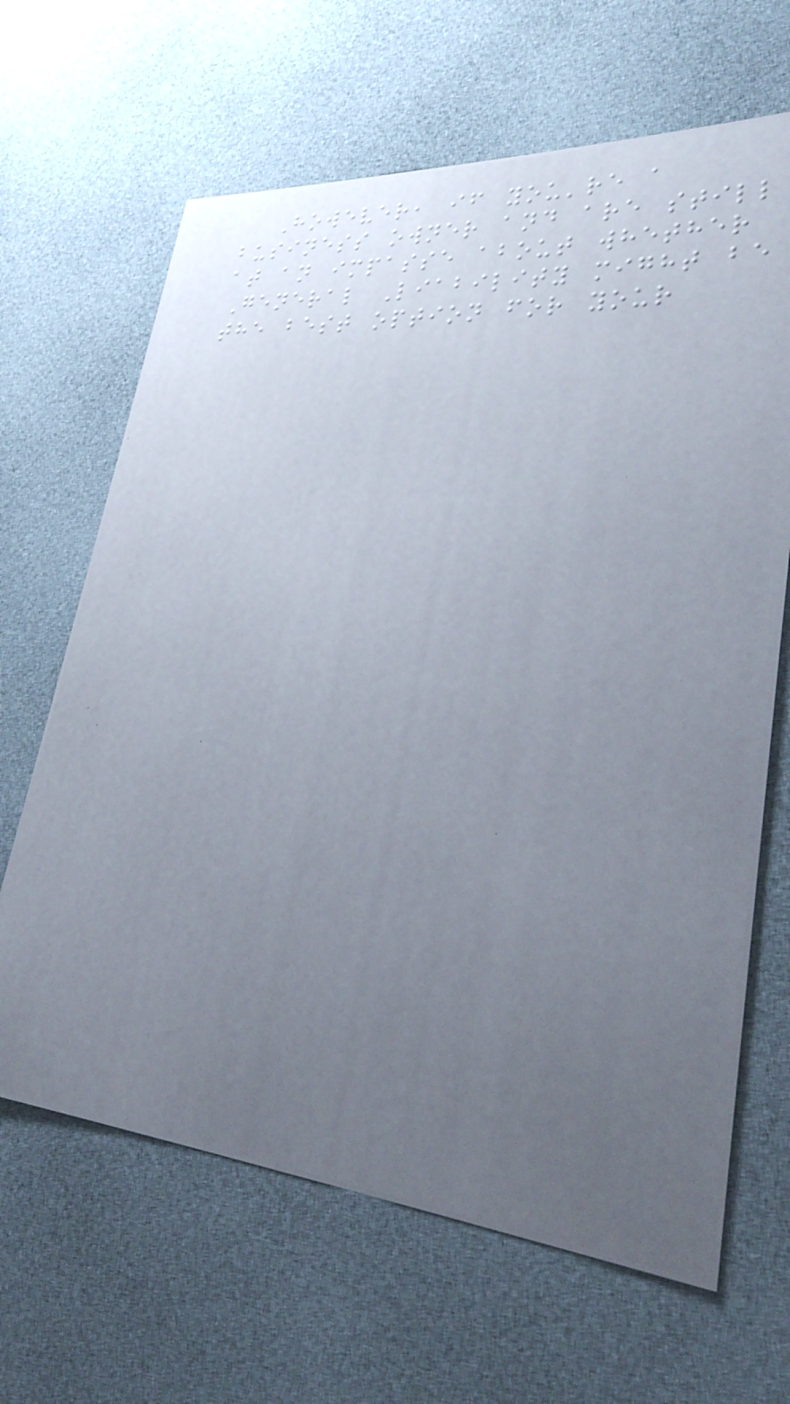However, if you're a
business owner and are still
at an impasse about whether
General Liability might be
the best option for your
